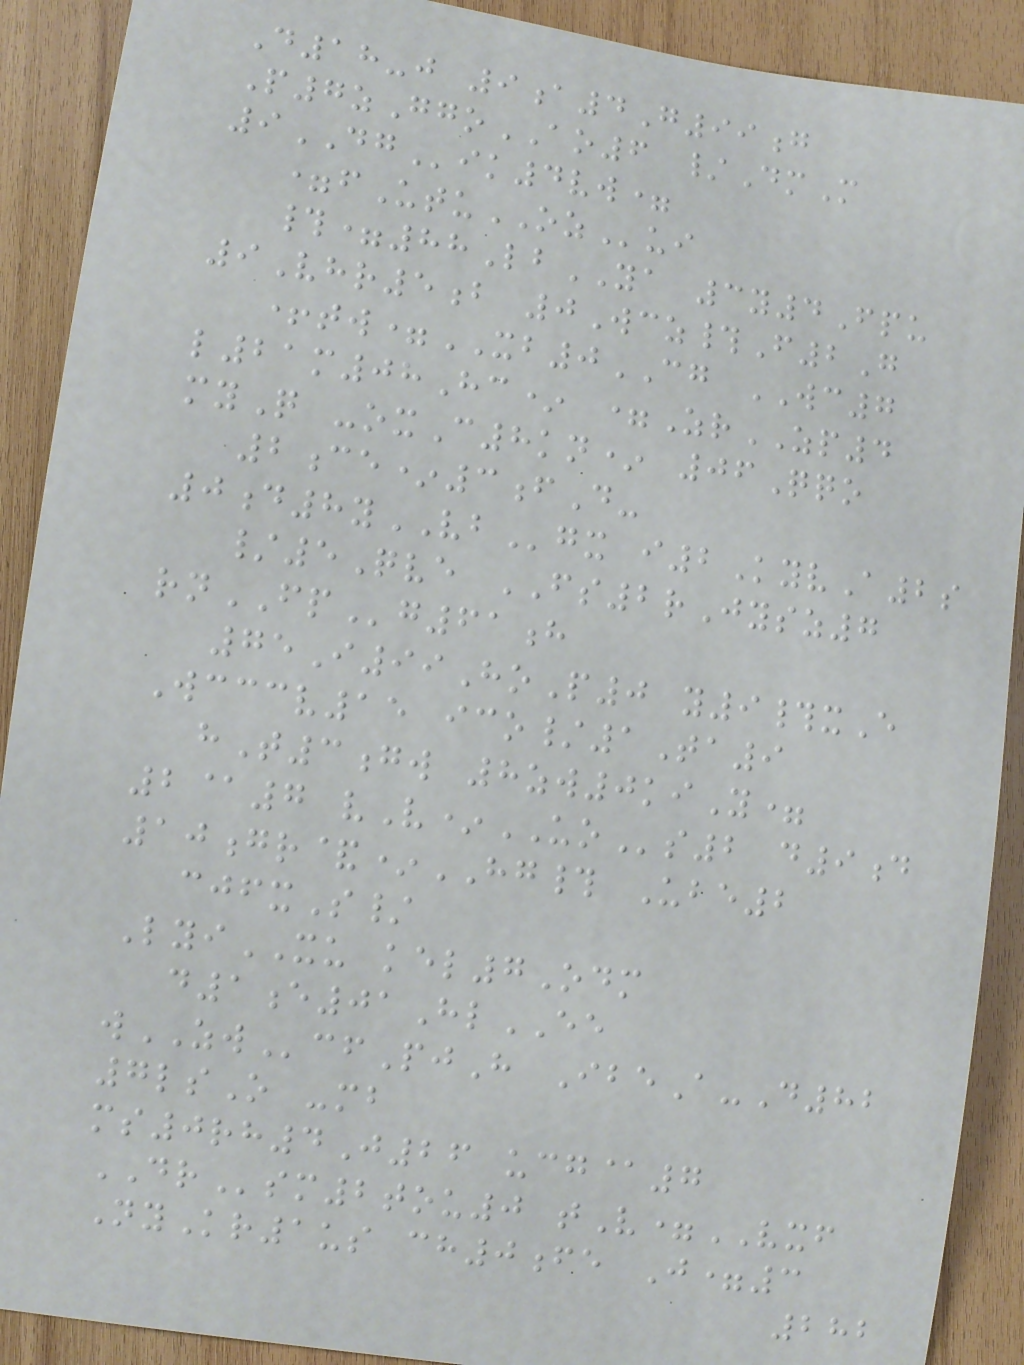D18-j 9a4G99g
P7zGgoAO6 /DmM
9DGik4vw=
=fUtuOZui
#=88LbYA 3y4Fpu
9Vhr5b 0Wcz#F2G
+tw=XB0CG WC7
l21m08Hc* =ZrZP4
myQ -oxC8kn* 06Qqo
2ce*3fD-
0d8yVBgx i2KyvA2s
/5Qve FS2rJysz7
rnFPg61h
75I99HoP0 y9#xE
Wcccv15 ico/1Ta9
hT3gw 8zw0kiY=
2@7 vV*UOs2 d9d
10gr&*HG# Ube2
cjfxS/
LyiXU kel7Odm
d1e01HlEE
wZWcfPjH IbeA-D82
7lsO -mb
ms0rh4J26 ucg@7
DRsm2tou0 tV=VXF
NyKr1us ch0fe J=3
282
